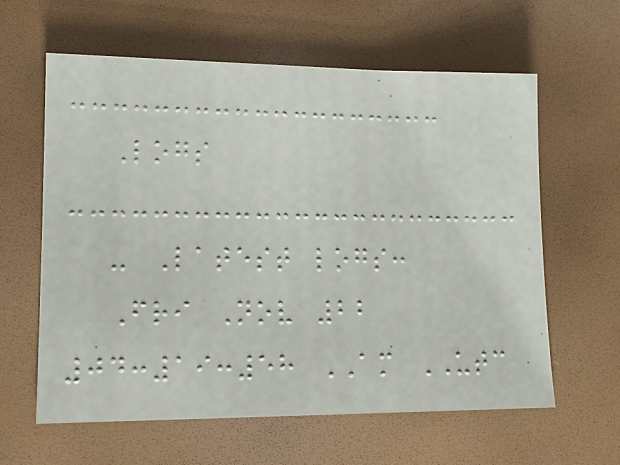Logs
- Latest logs:
Fri Nov 22
04:19:58 AM UTC
